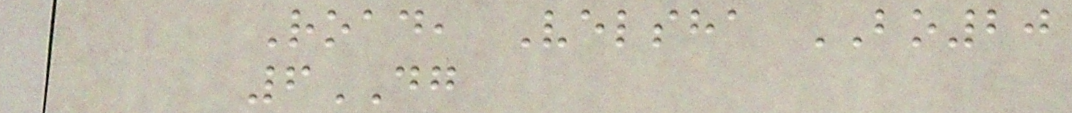Road, Velsha BO20
6DG
